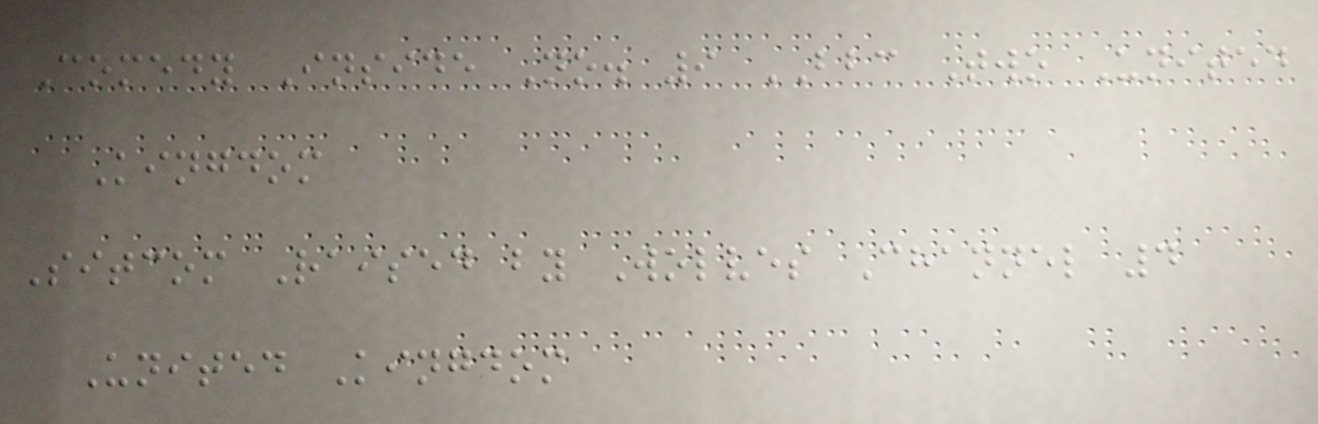Comedy Inside No. 9 BBC Two United
Kingdom
Sitcom Raised by Wolves Channel 4
United Kingdom
